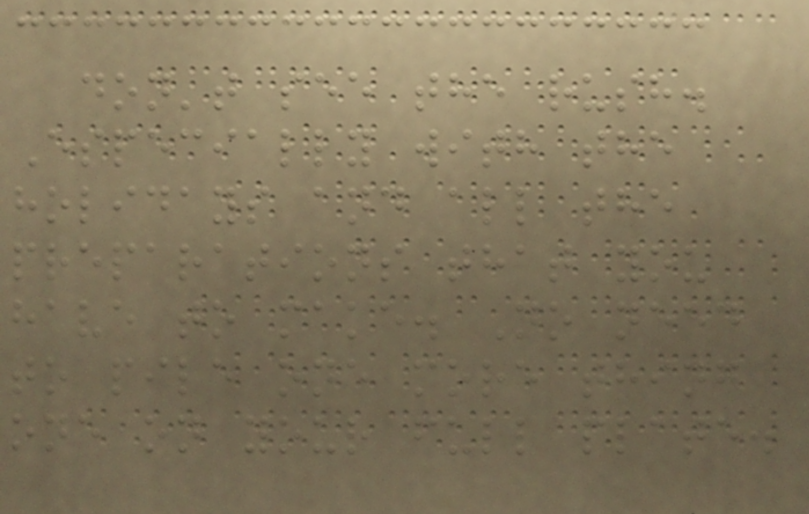don't see the rush.
Especially with the
holidays and all the
preparations that you
have to make. No need
to pile one more thing
one on your full plate.
